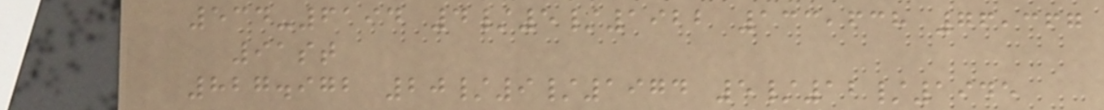534-6194 4/5/1922 133,638 76,367
91st
827.972 20/9/1974 5/12/1945
